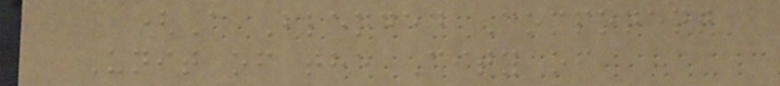(A Blended Component
Unit of the City of
